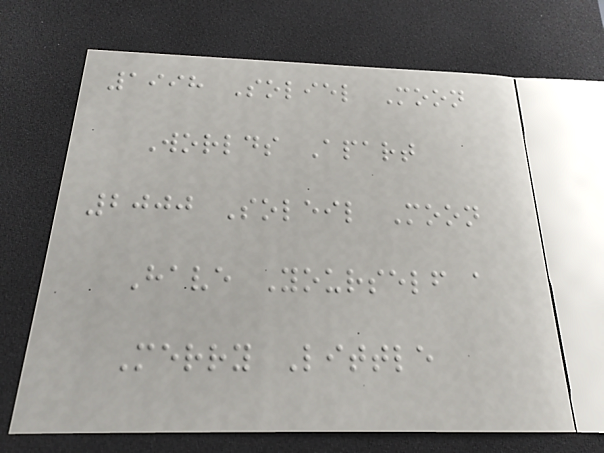1998 Soliel Moon
Worlds Apart
2000 Soleil Moon
Have Yourself a
Merry Little
